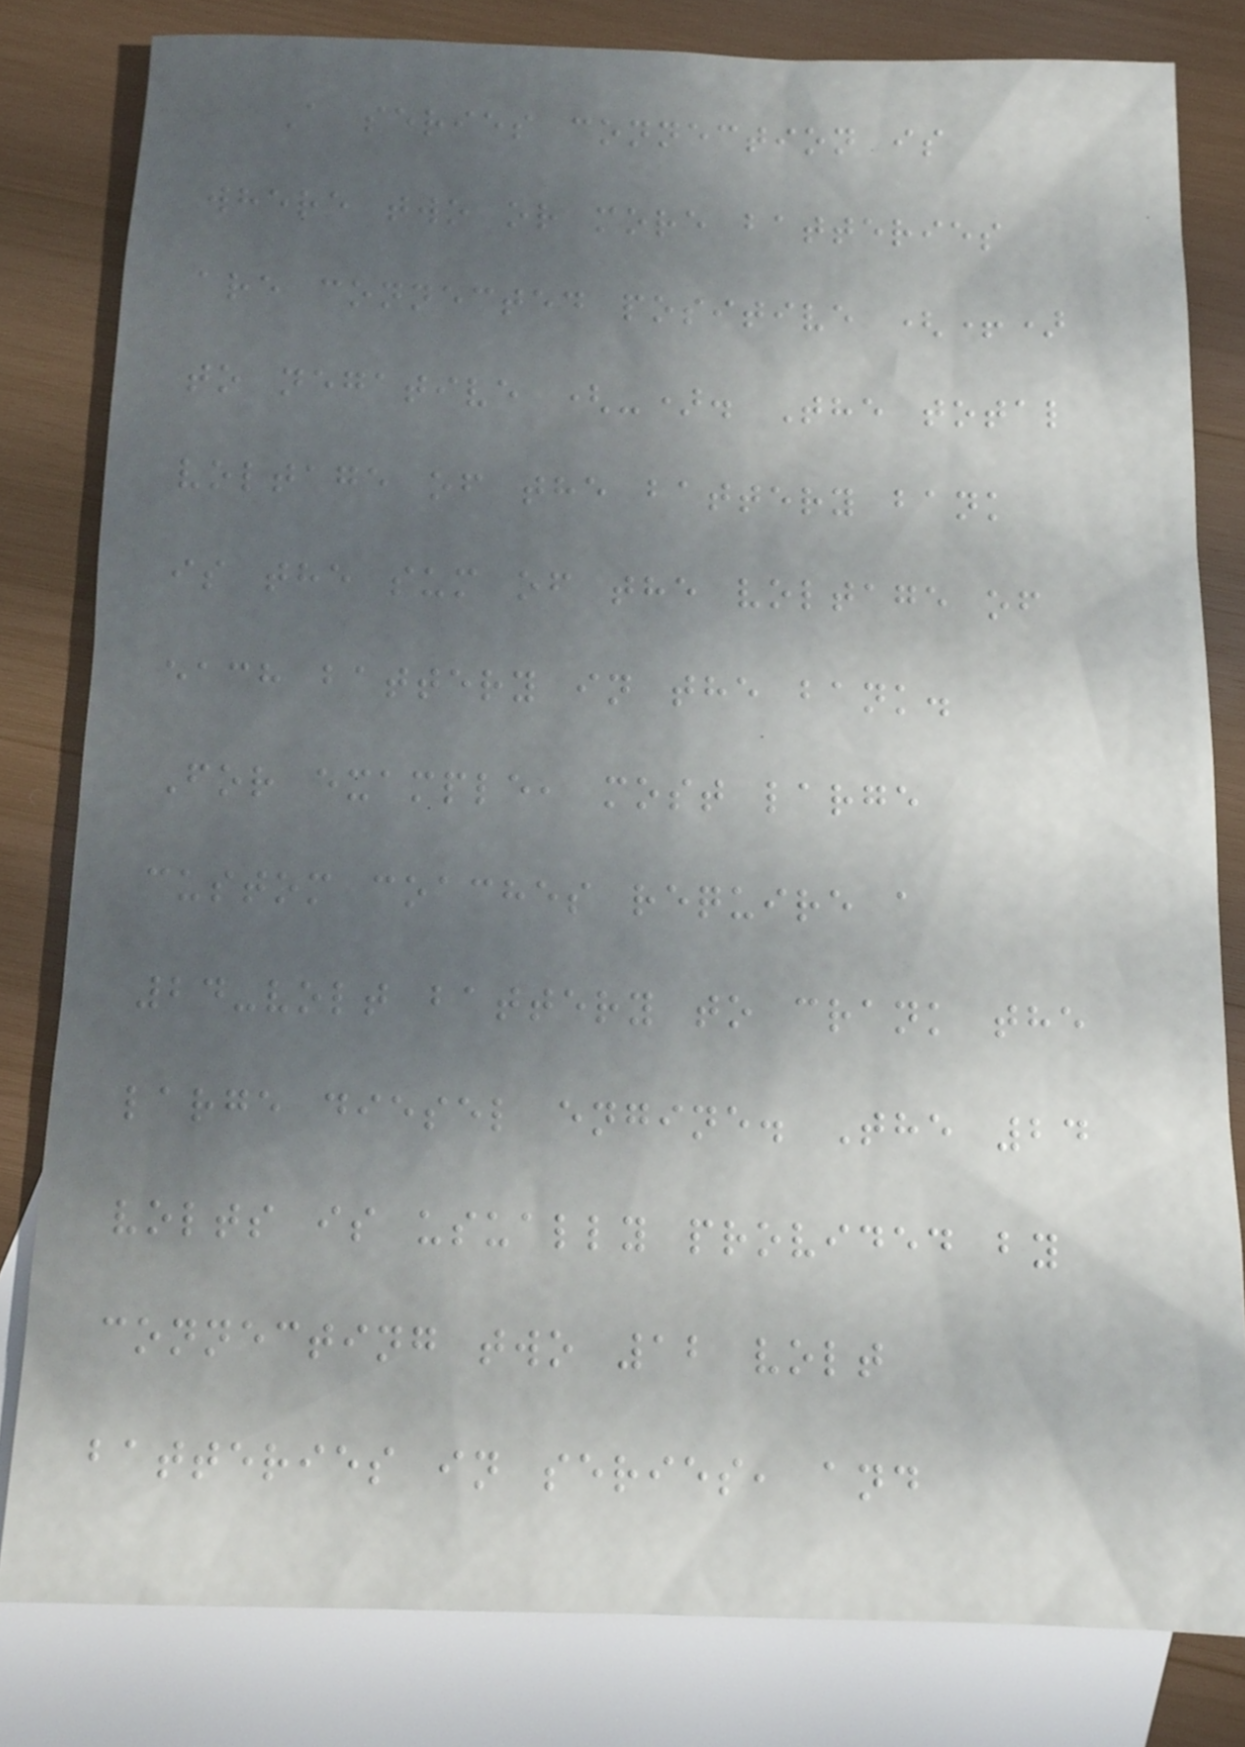A series connection is
where two or more batteries
are connected positive (+)
to negative (-). The total
voltage of the battery bank
is the sum of the voltage of
each battery in the bank.
For example, most large
custom coaches require a
24-volt battery to crank the
large diesel engine. The 24
volts is usually provided by
connecting two 12 volt
batteries in series, and
